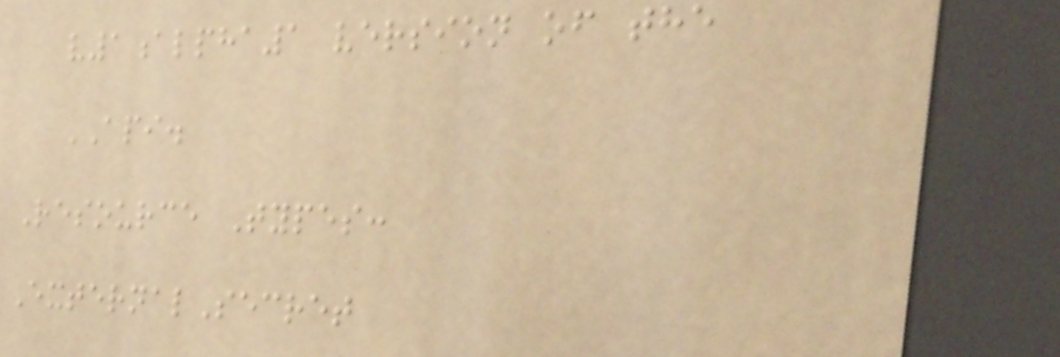v1alpha1 version of the
API.
Resource Types:
ExternalSecret
